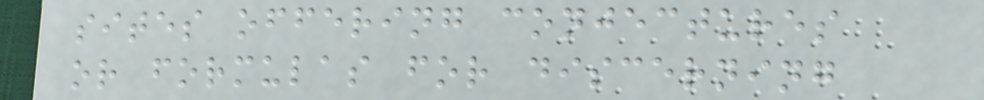sites offering conjectures
or formulas for discerning
